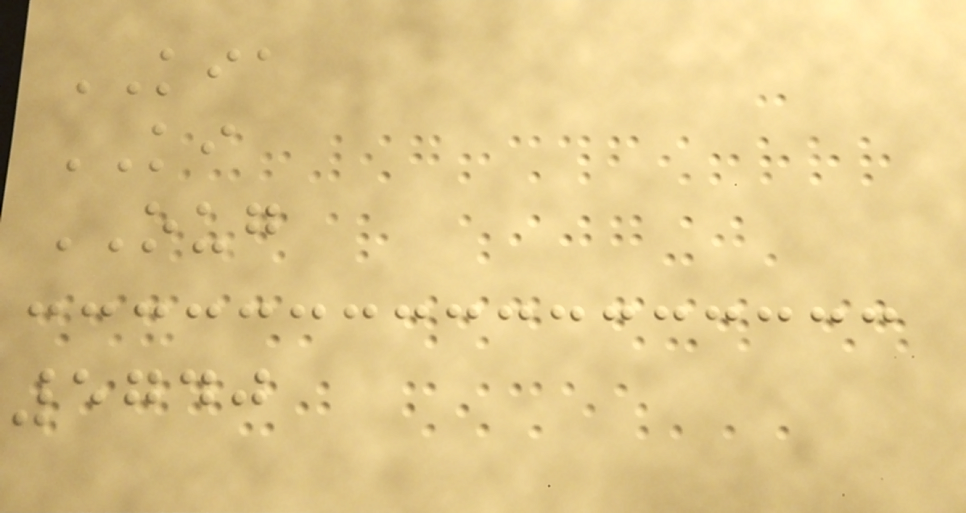KIA
KI
OUG
5740
